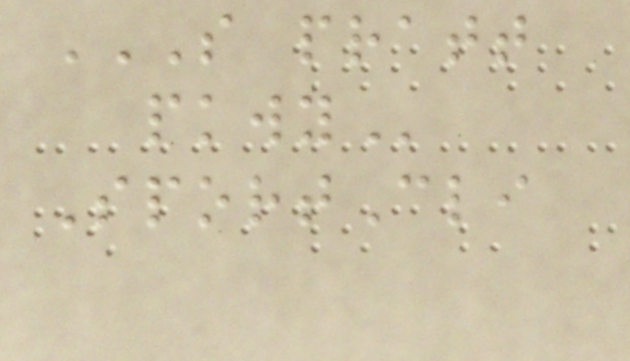S PRATT
PKWY
SportCli
